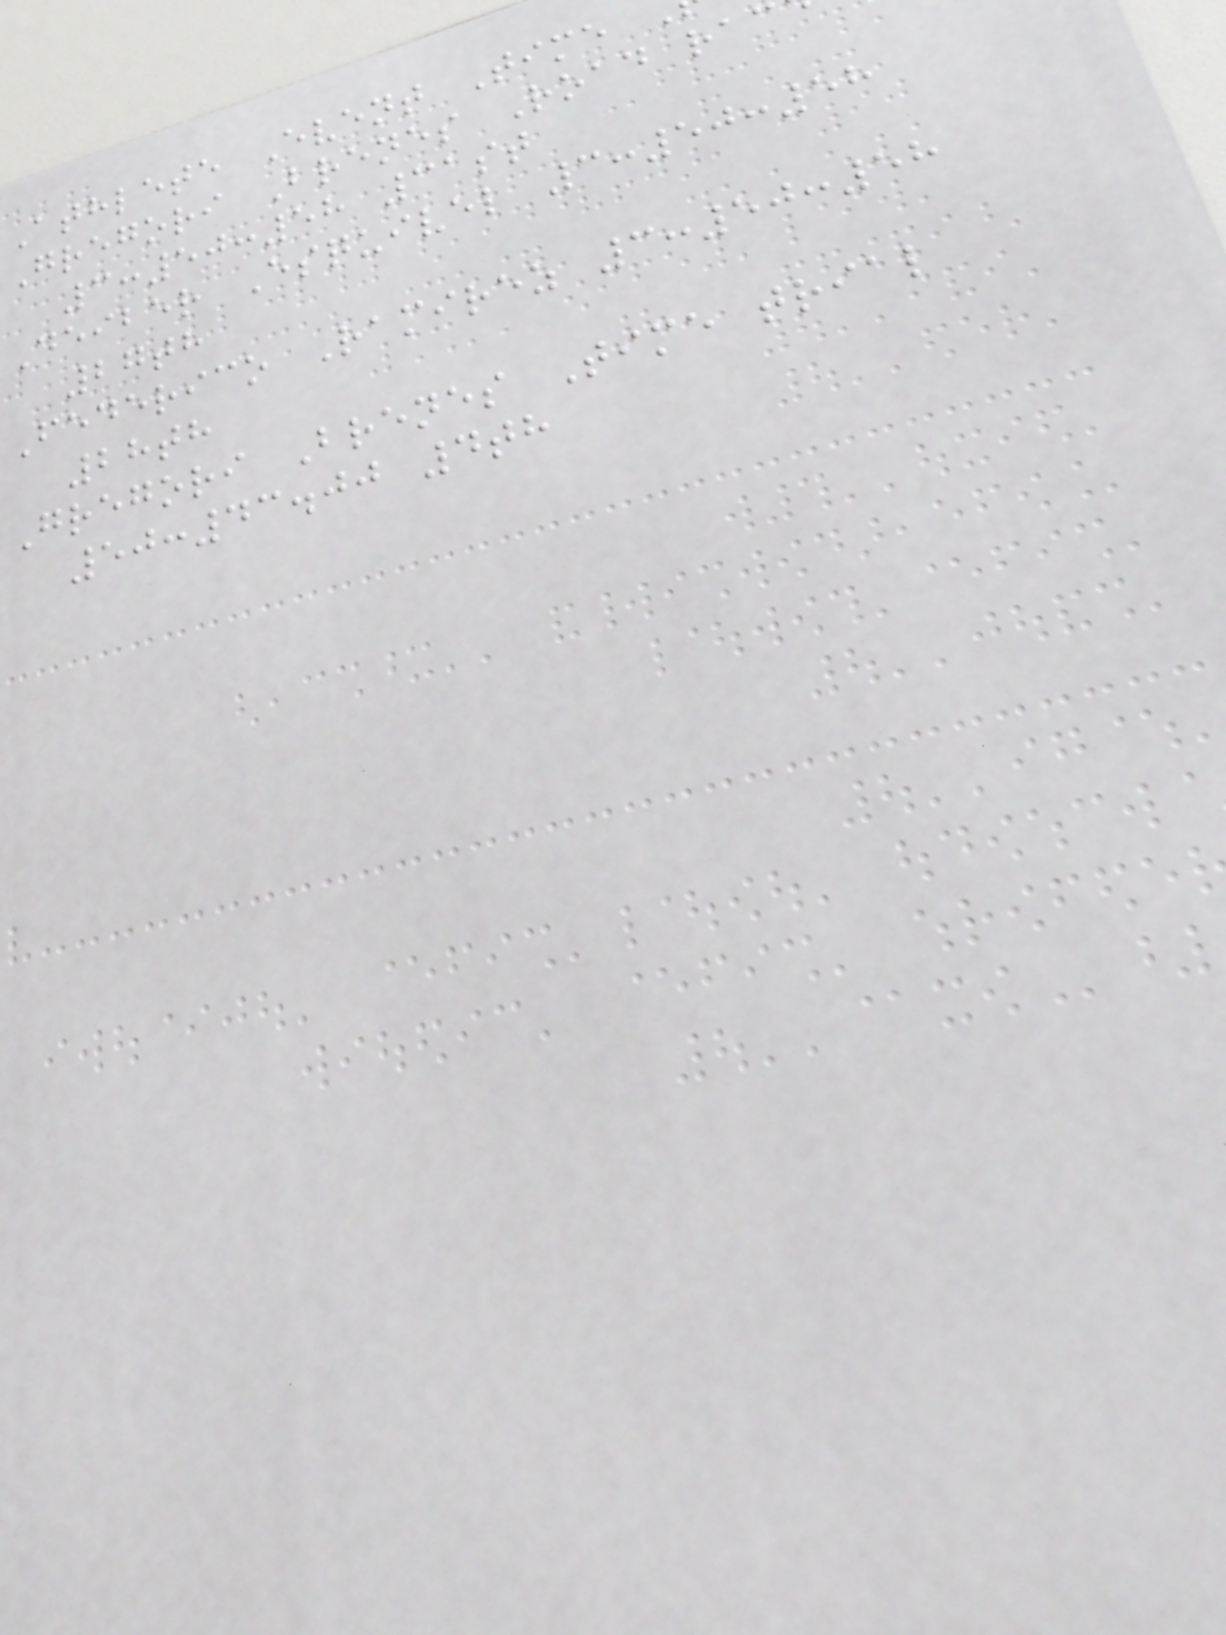Athlete Event Time
Gregori Brenes Road ra
3:50:58 31st
Deiber Esquivel 3:50:58
27th
Federico Ramirez 3:50:58
28th
Gregori Brenes Time trial
50:43.00 4th
